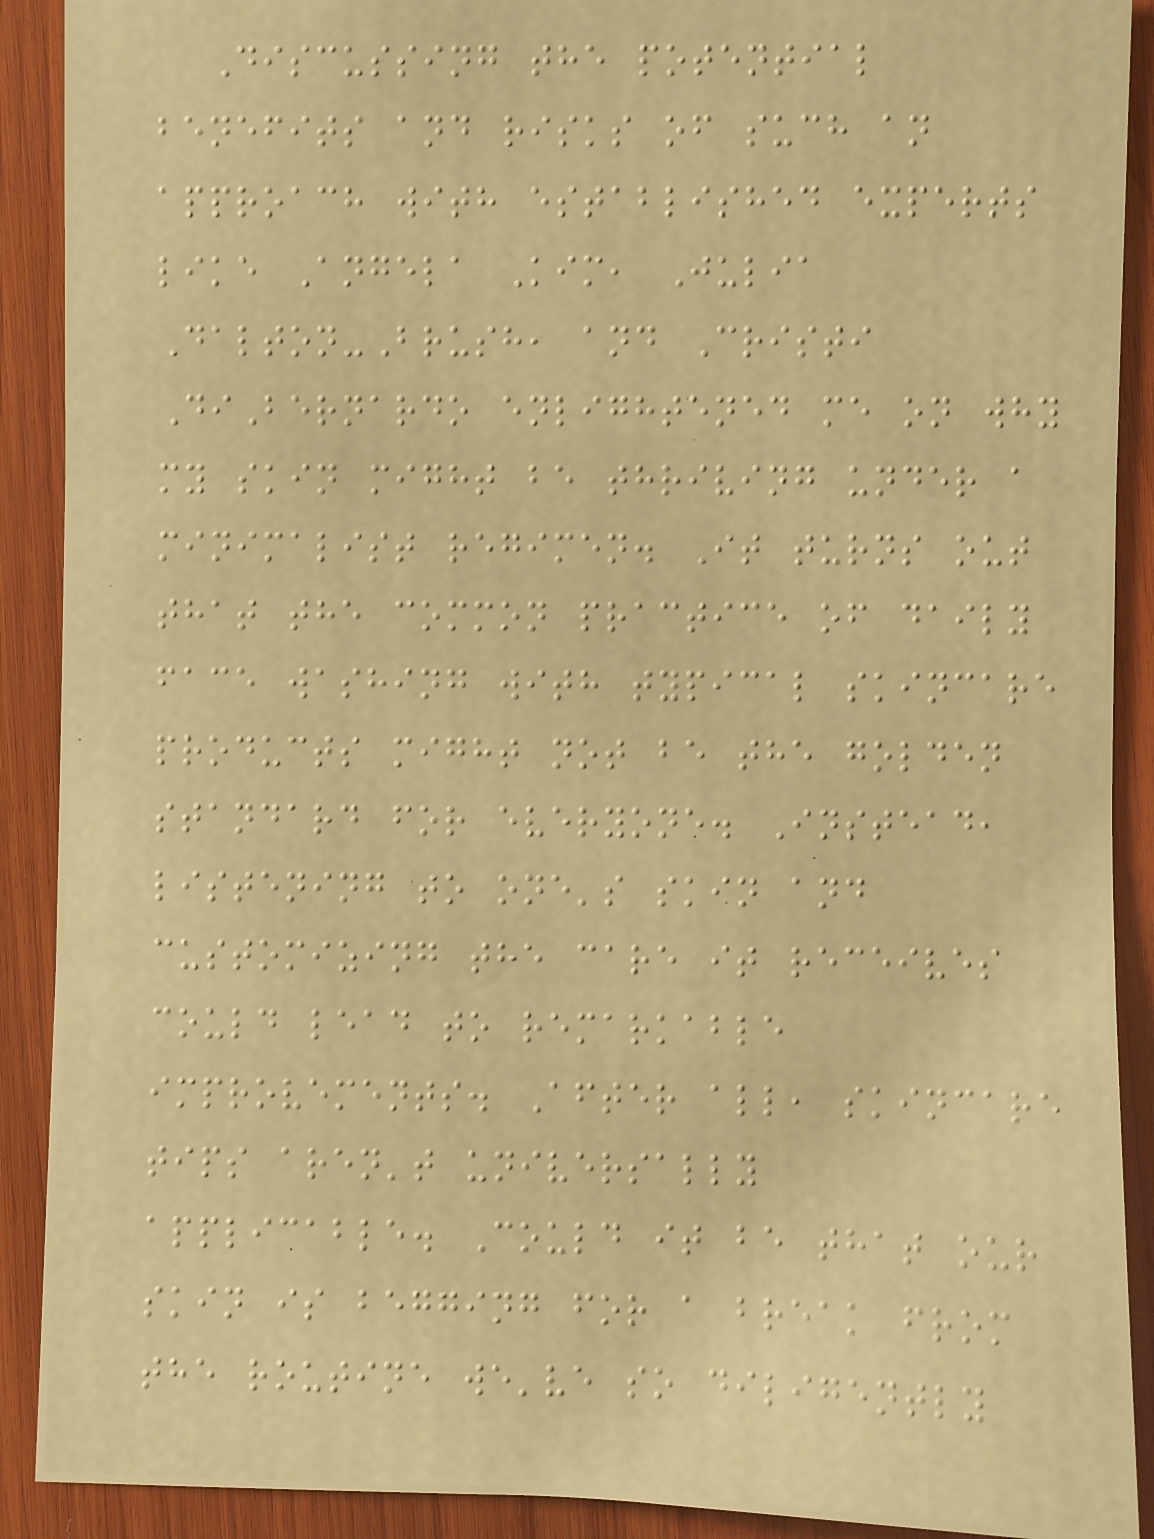Discussing the potential
benefits and risks of such an
approach with established experts
like Angela Kim, Julia
Dalton-Brush, and Cristi
DiBernardo enlightened me on why
my skin might be thriving under a
minimalist regimen. It turns out
that the common practice of daily
face washing with typical skincare
products might not be the golden
standard for everyone. Instead,
listening to one's skin and
customizing the care it receives
could lead to remarkable
improvements. After all, skincare
tips aren't universally
applicable. Could it be that our
skin is begging for a break from
the routine we've so diligently
